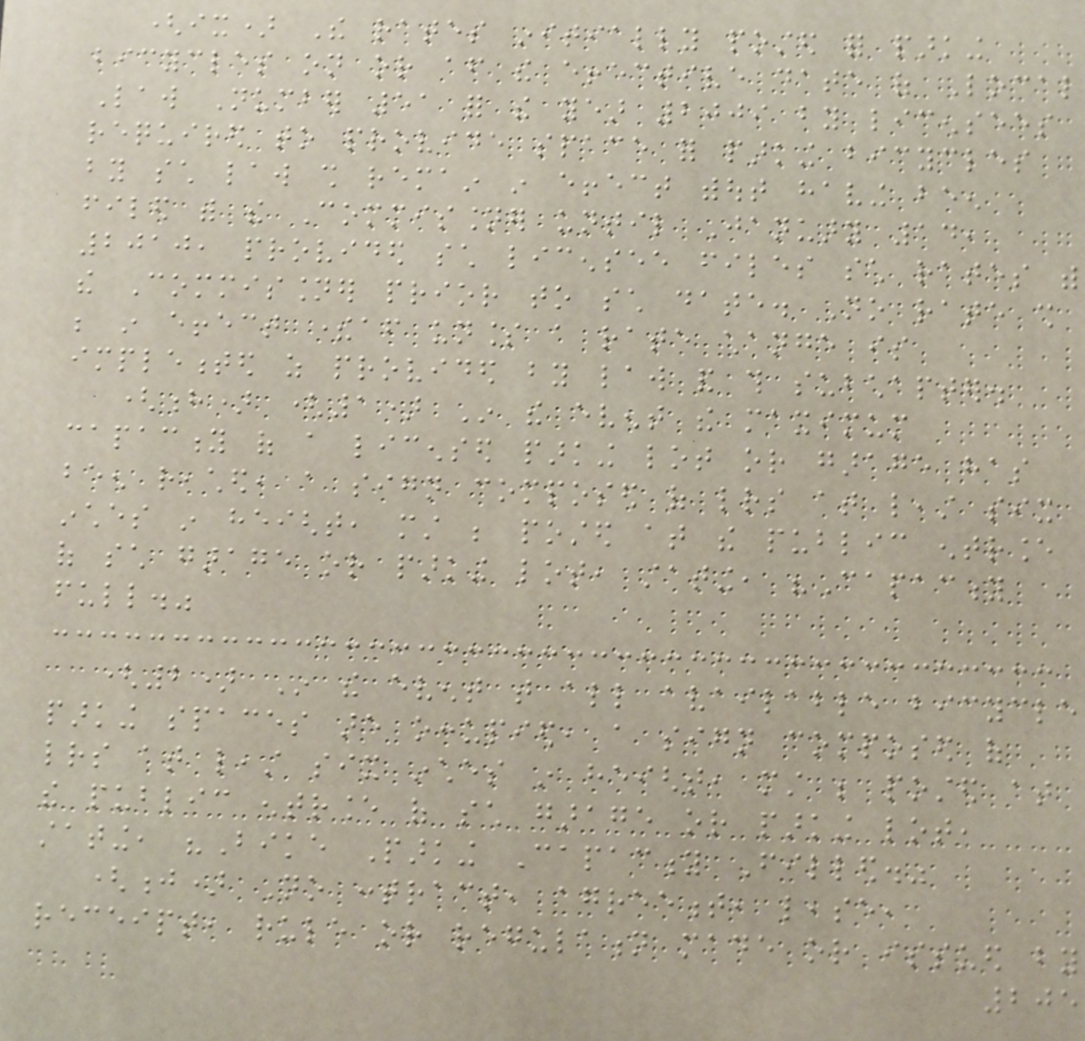(ix) The rates initially posted for parking
bicycles on or after the effective date of Local
Law Number 51 for the year 2009 by licensees
required to provide space for parking bicycles
by such law shall remain in effect without having been
filed with the Commissioner until January 14,
2010, provided such licensee files such rates with
the Commissioner prior to such date. No rate shall
be in effect thereafter unless a rate change is
implemented as provided by law and this subchapter.
(h) (1) In the event the maximum
capacity of a licensed parking lot or garage has
been reached, a sign composed of letters at least six
inches in height, must be posted at the public entrance
of such garage or parking lot, stating, "Capacity
full."
(2) In the event that all available bicycle
parking spaces are occupied, a sign composed of
letters at least six inches in height, must be posted at
the public entrance of such garage or parking lot,
stating, "Bike Parking Capacity Filled."
(j) No contract, agreement, lease,
receipt, rule or regulation made or issued by
205
